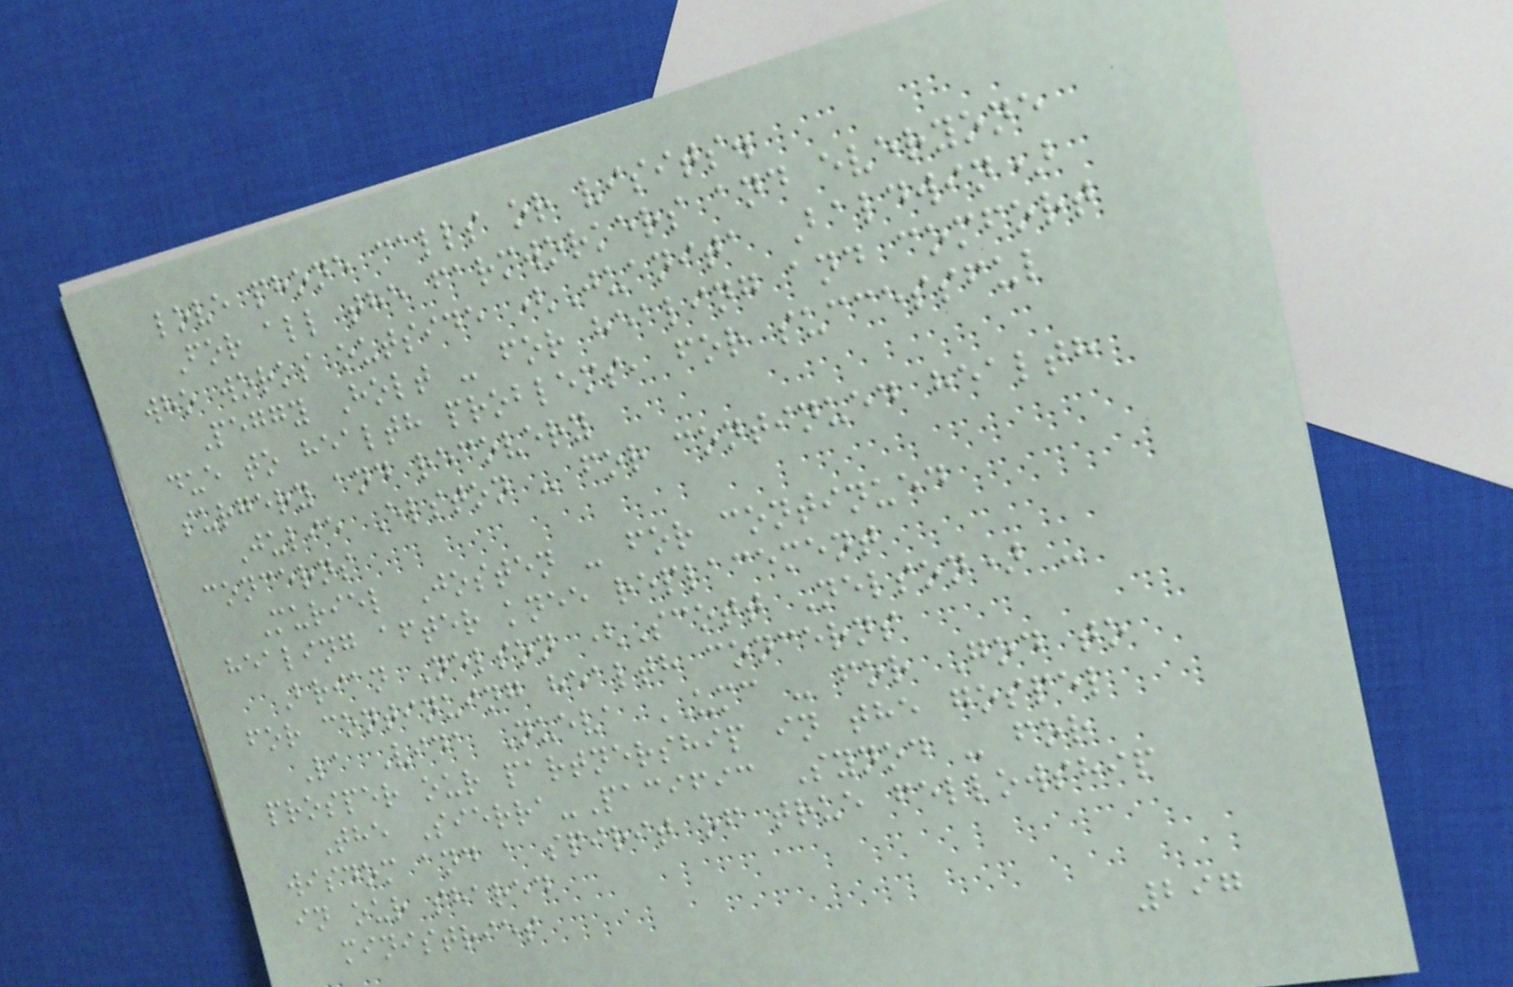love phone calls or visits.
For all the farmworkers and everyone
who works outside (Juanita Baldwin)
Peggy Holt - for healing and comfort
due to health problems, for successful
surgery and recovery
Julie Elston - for continued health
concerns
Muriel Josten - for continued
healing after knee replacement
Brian Nelson (Scott Nelson) -
for continuing health concerns
La Vida Nueva UMC - for God to
prosper our partnership in the gospel
The Sierra-Pacific Synod - for
wisdom and a spirit of true fellowship
in our shared
ministries
297
